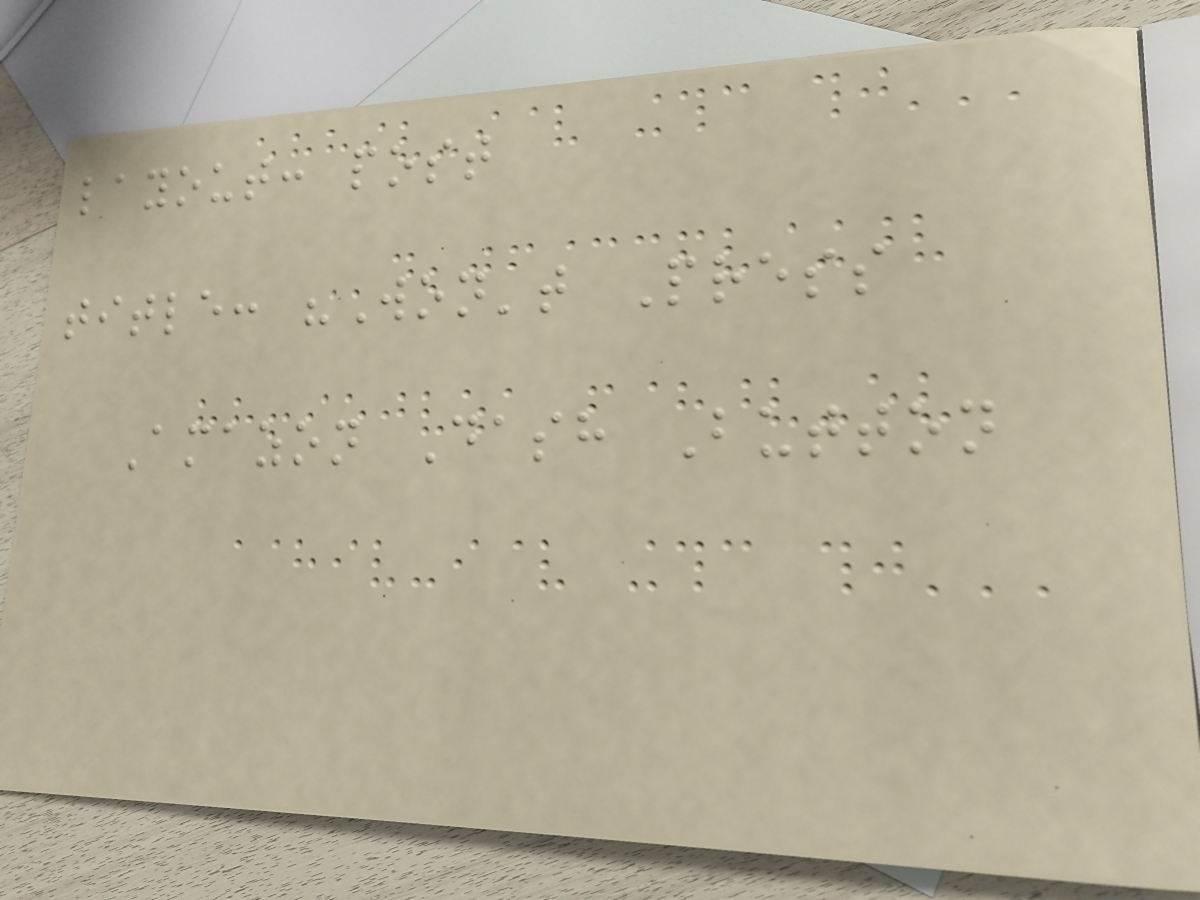layout: post
title: "Won't Press
Amazon Dash Button
